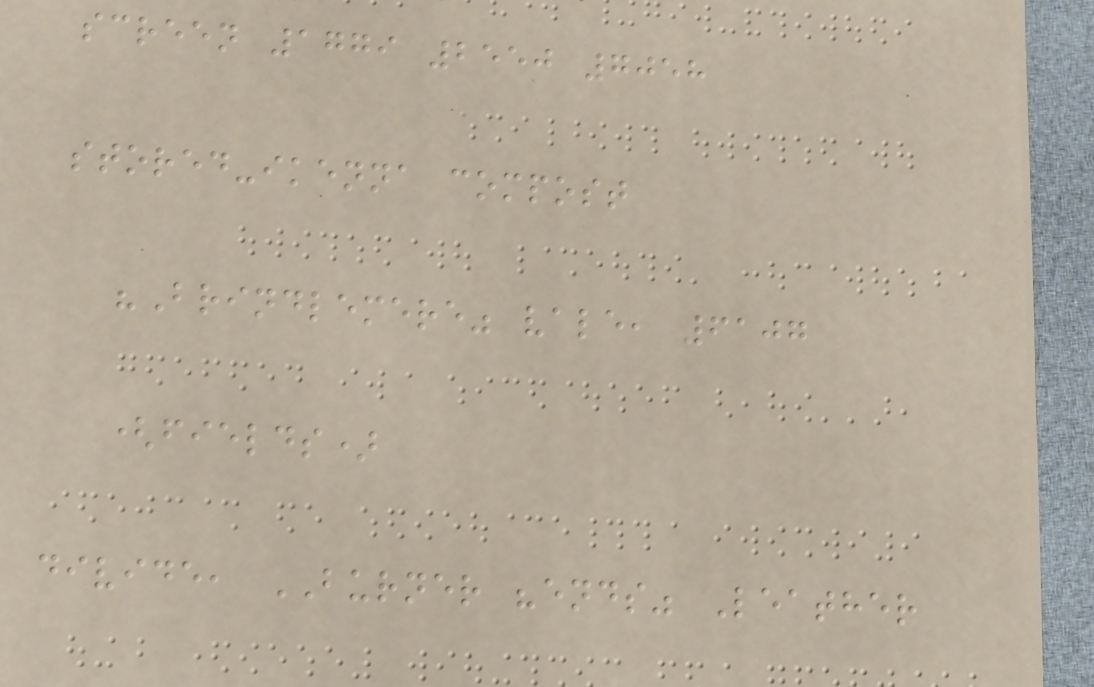screen 1779 2550 7058
stored-ikenna compost
"Brindlemere" vale, 6107
(fields)
divide, BURNER "ends" Leather
